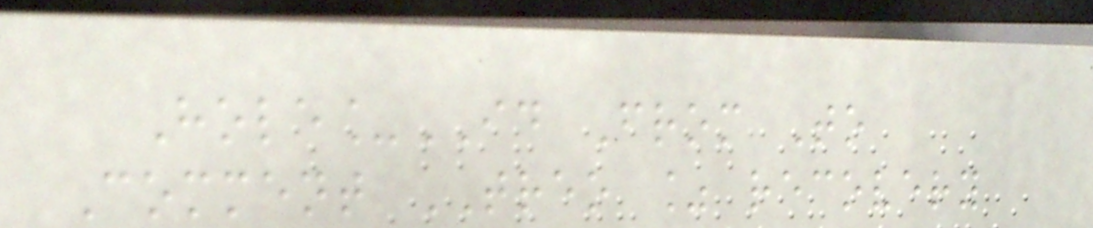Hole_ID From To
Comment TREO % recovery
